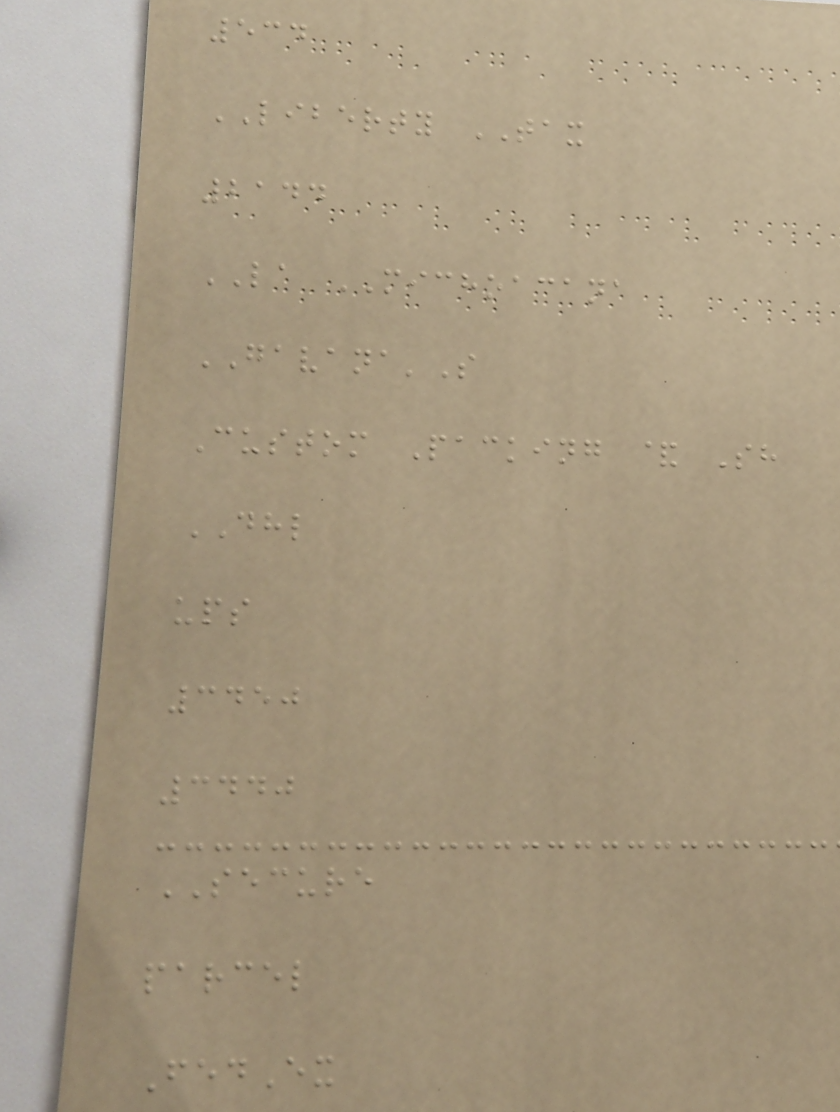534
LIBERTY TAX
2144
LA MICHOACANA
GAVANA'S
Custom Packing & Sh
DHL
ups
3450
3440
SECURE
parcel
FedEx
